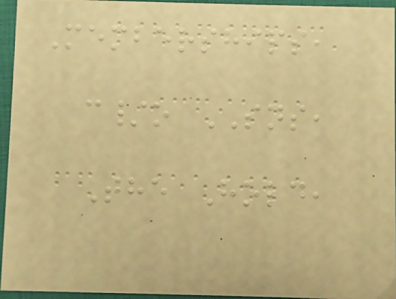Memberships,
c/o SNS,
The Hold,
